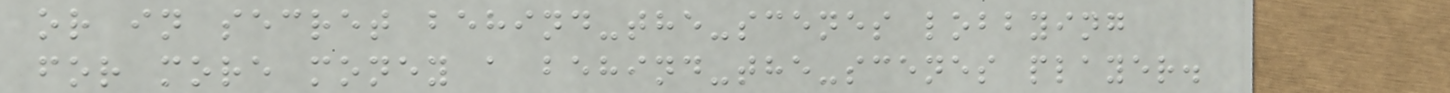or in secret behind-the-scenes lobbying
for more money a behind-the-scenes player.
